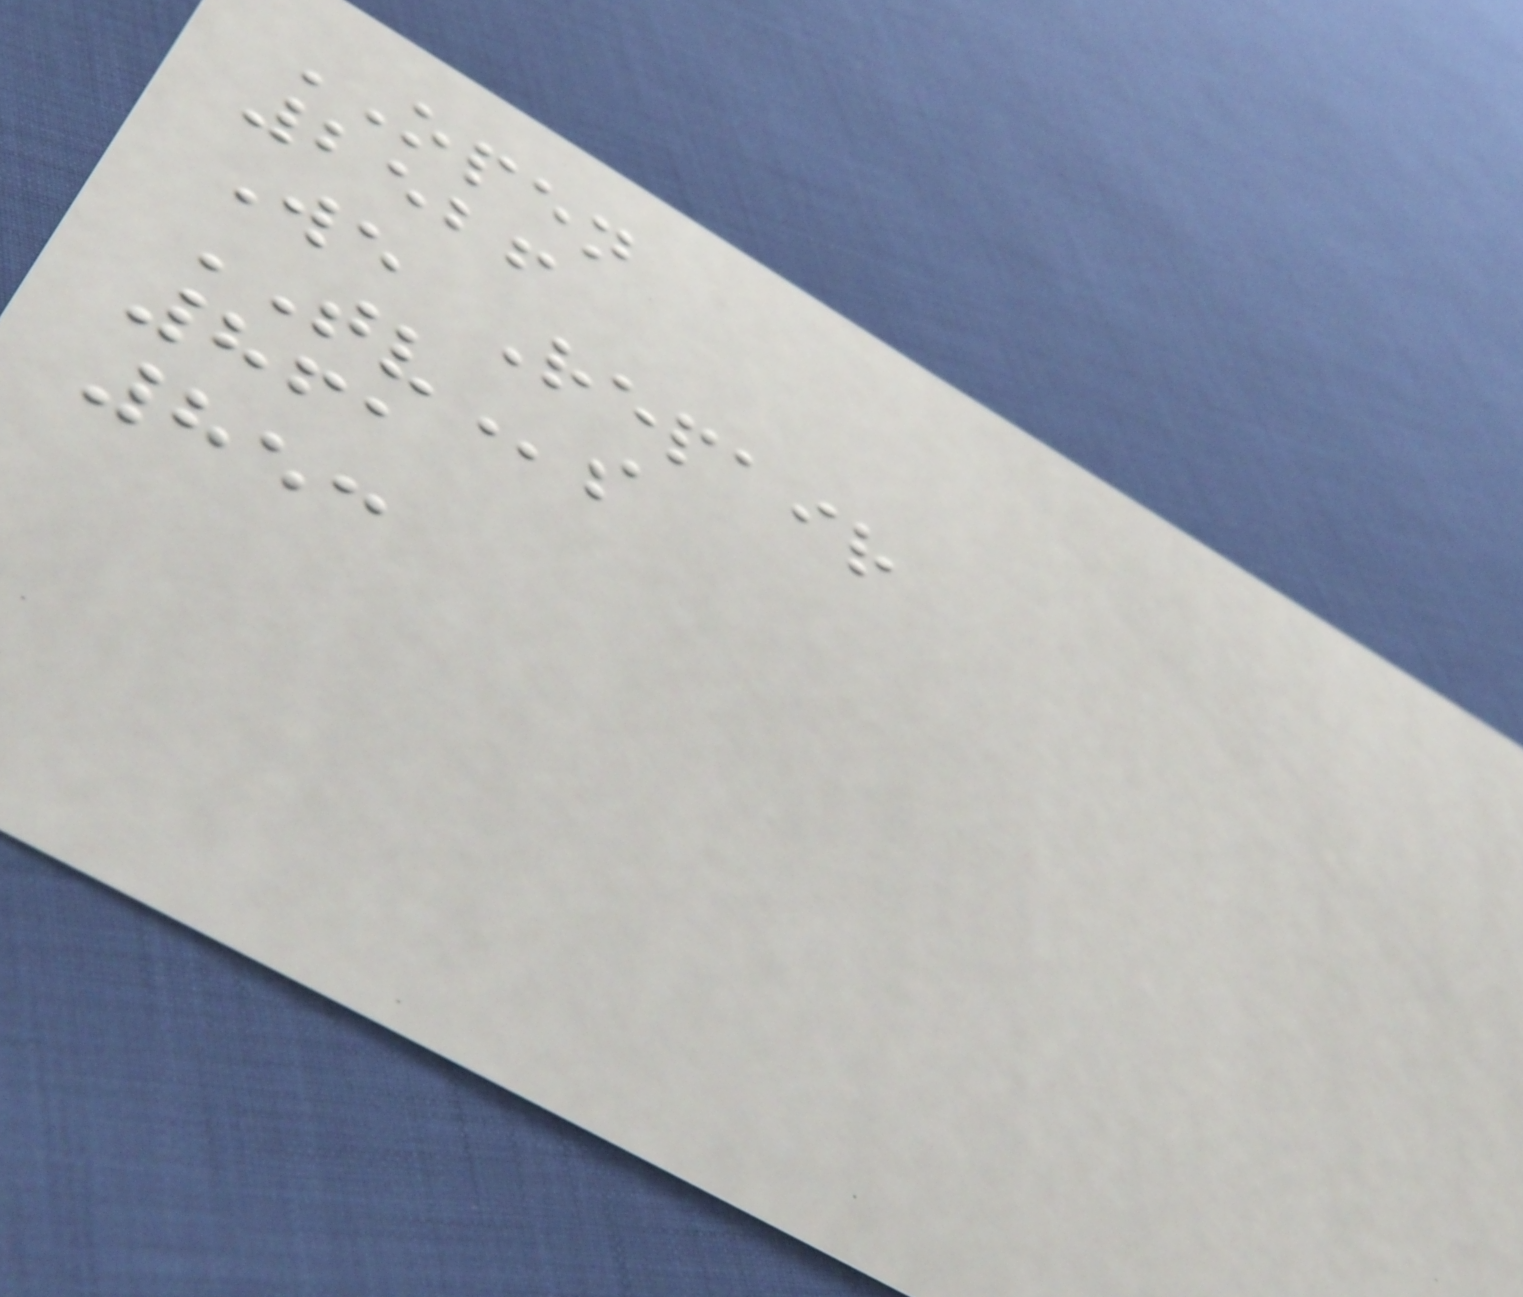OPEN
2526
We Repair
TVs
861
853
